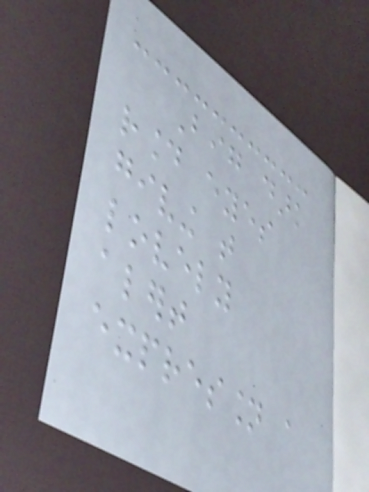Big dark
round eyes
giving that
lovely
alert
expression a
